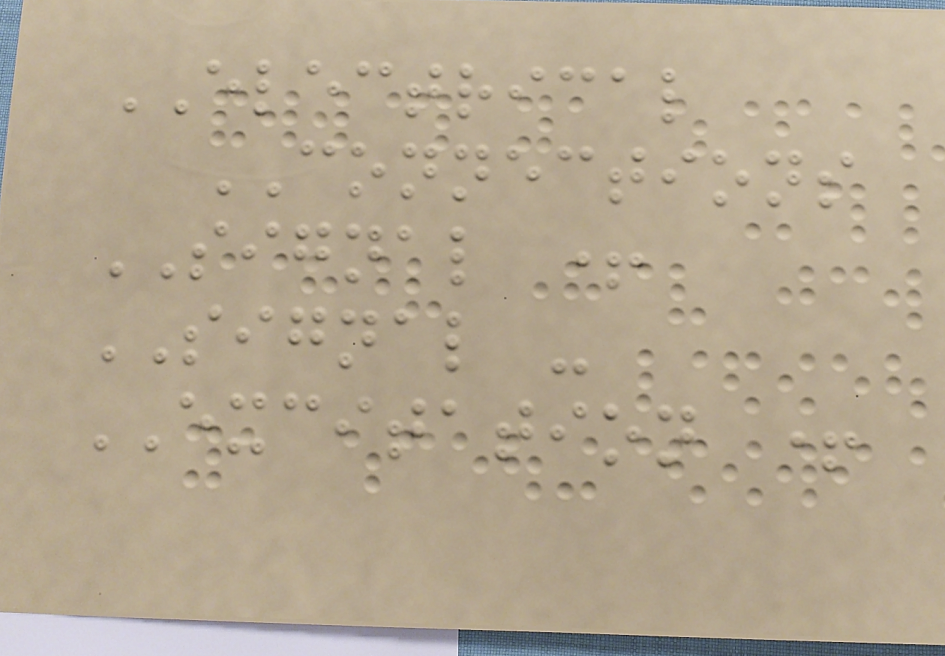ELECTRICAL
CONNECTIONS
SIGNAL +
SIGNAL -
EXCITATION +
